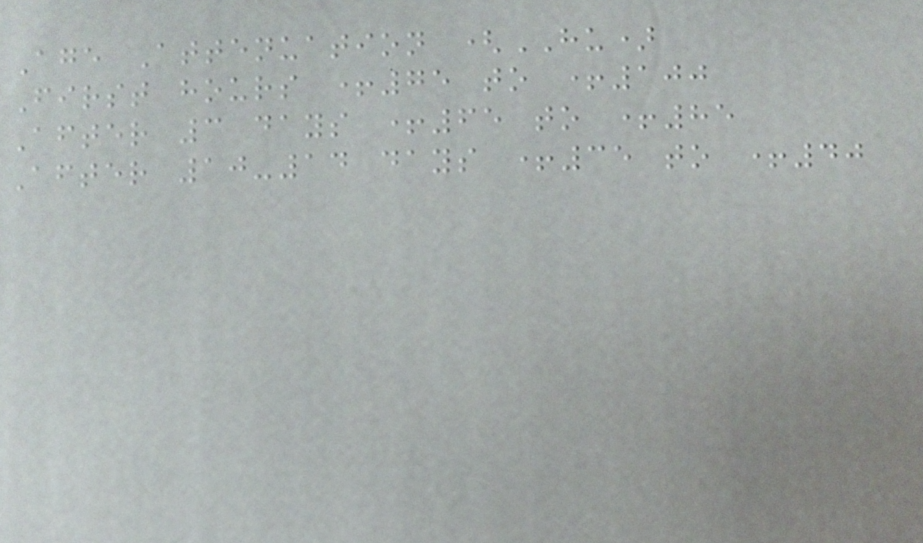Age Attenuation (HU)
First hours +75 to +100
After 3 days +65 to +85
After 10-14 days +35 to +40
